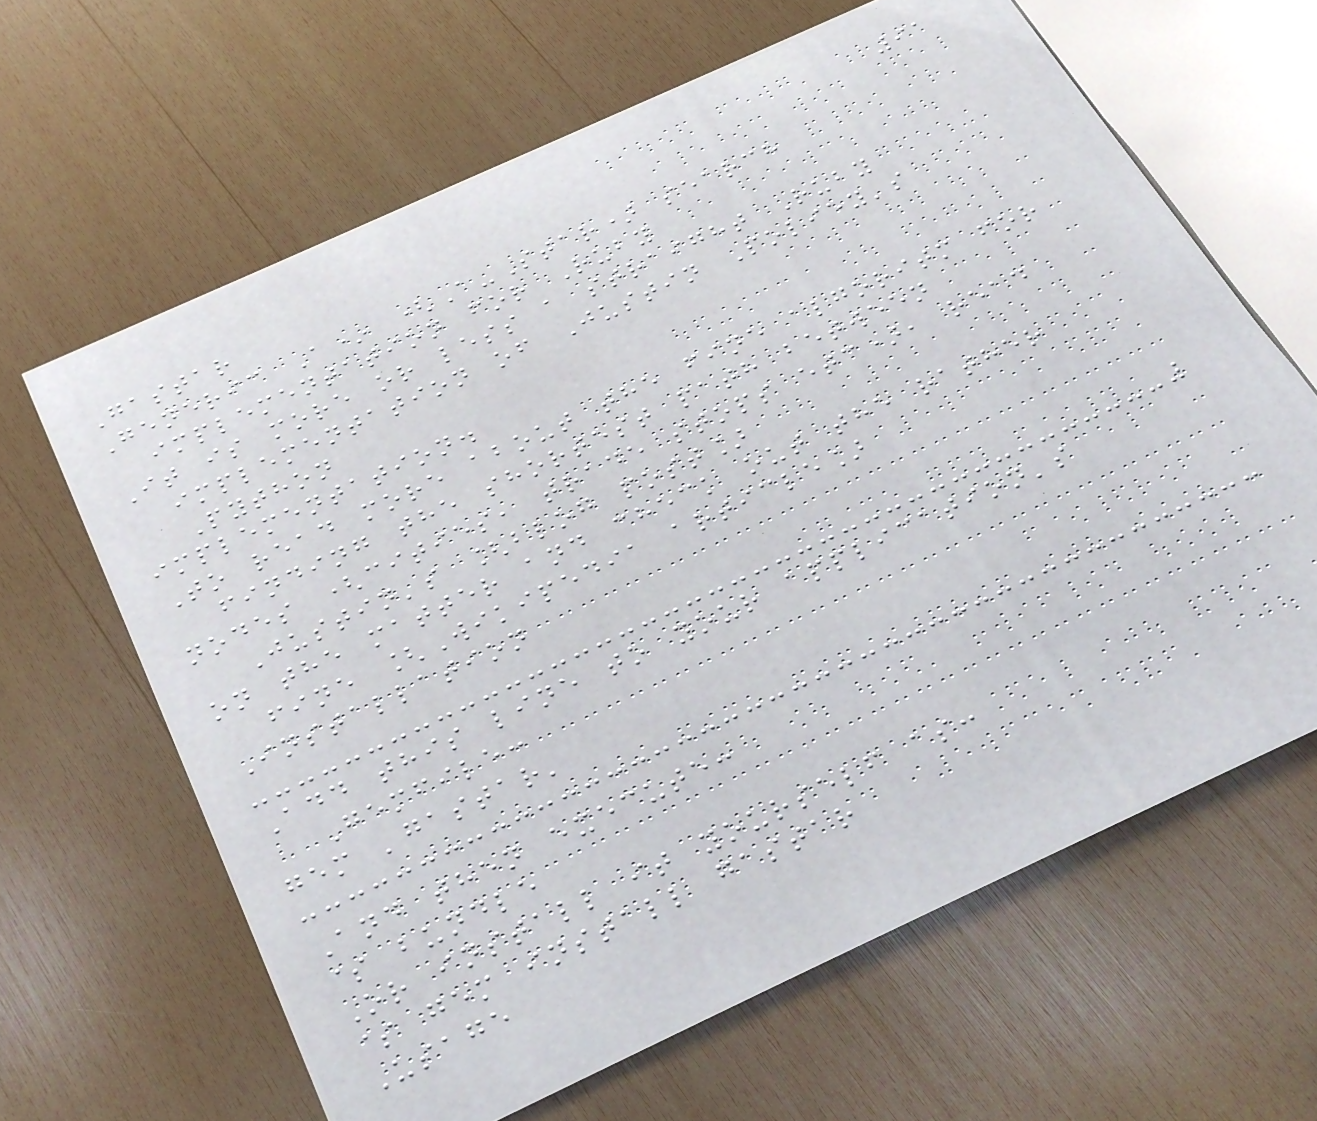91
Gastar
Generic A* (A-Star) search
implementation for Ruby
It is more or less a straight Ruby
implementation of Justin Poliey's
Python
implementation.
To read more about the fine algoritm for
finding the shortest path between
nodes (cities, trade stops etc), read
Justin's [blog post]
on the matter and check out the rather
fine [Wikipedia article]
Installation
Add this line to your application's
Gemfile:
gem 'gastar'
And then execute:
$ bundle
Or install it yourself as:
$ gem install gastar
Usage
